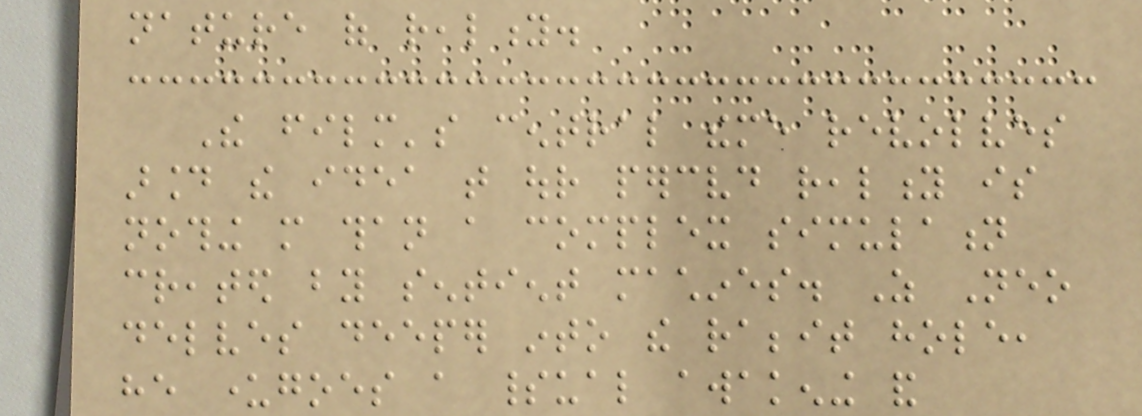nature of reality.
The film's central theme revolves
around the idea that our perceived reality is
nothing more than a complex simulation
created by sentient machines. As Neo
delves deeper into the rabbit hole,
he undergoes a spiritual awakening and
